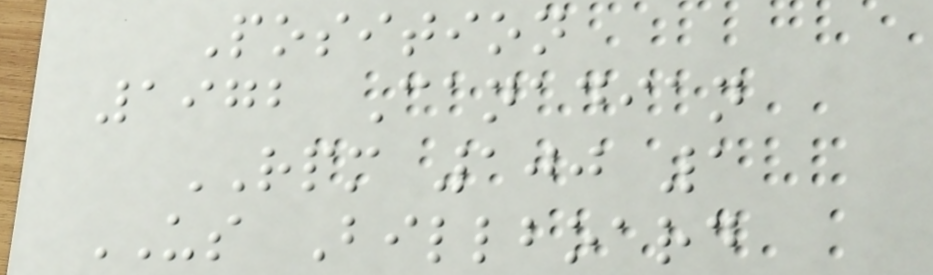Position
1972 Canadian
RPM 100 1
US Billboard
